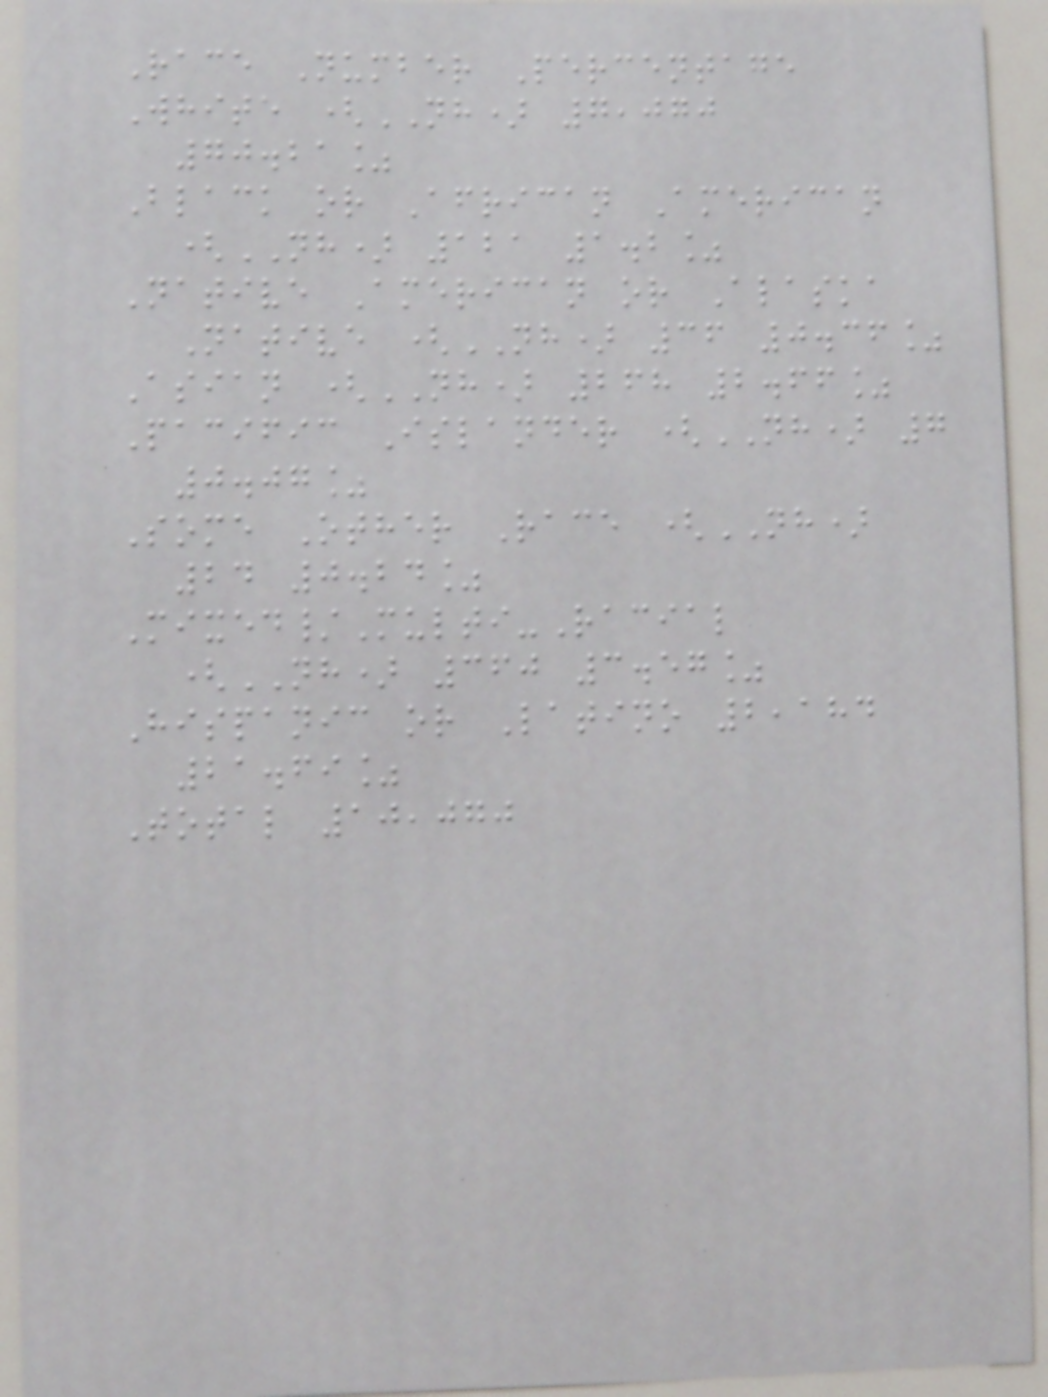Race Number Percentage
White (NH) 7,070
70.21%
Black or African American
(NH) 121 1.2%
Native American or Alaska
Native (NH) 36 0.36%
Asian (NH) 268 2.66%
Pacific Islander (NH) 7
0.07%
Some Other Race (NH)
24 0.24%
Mixed/Multi-Racial
(NH) 360 3.57%
Hispanic or Latino 2,184
21.69%
Total 10,070
